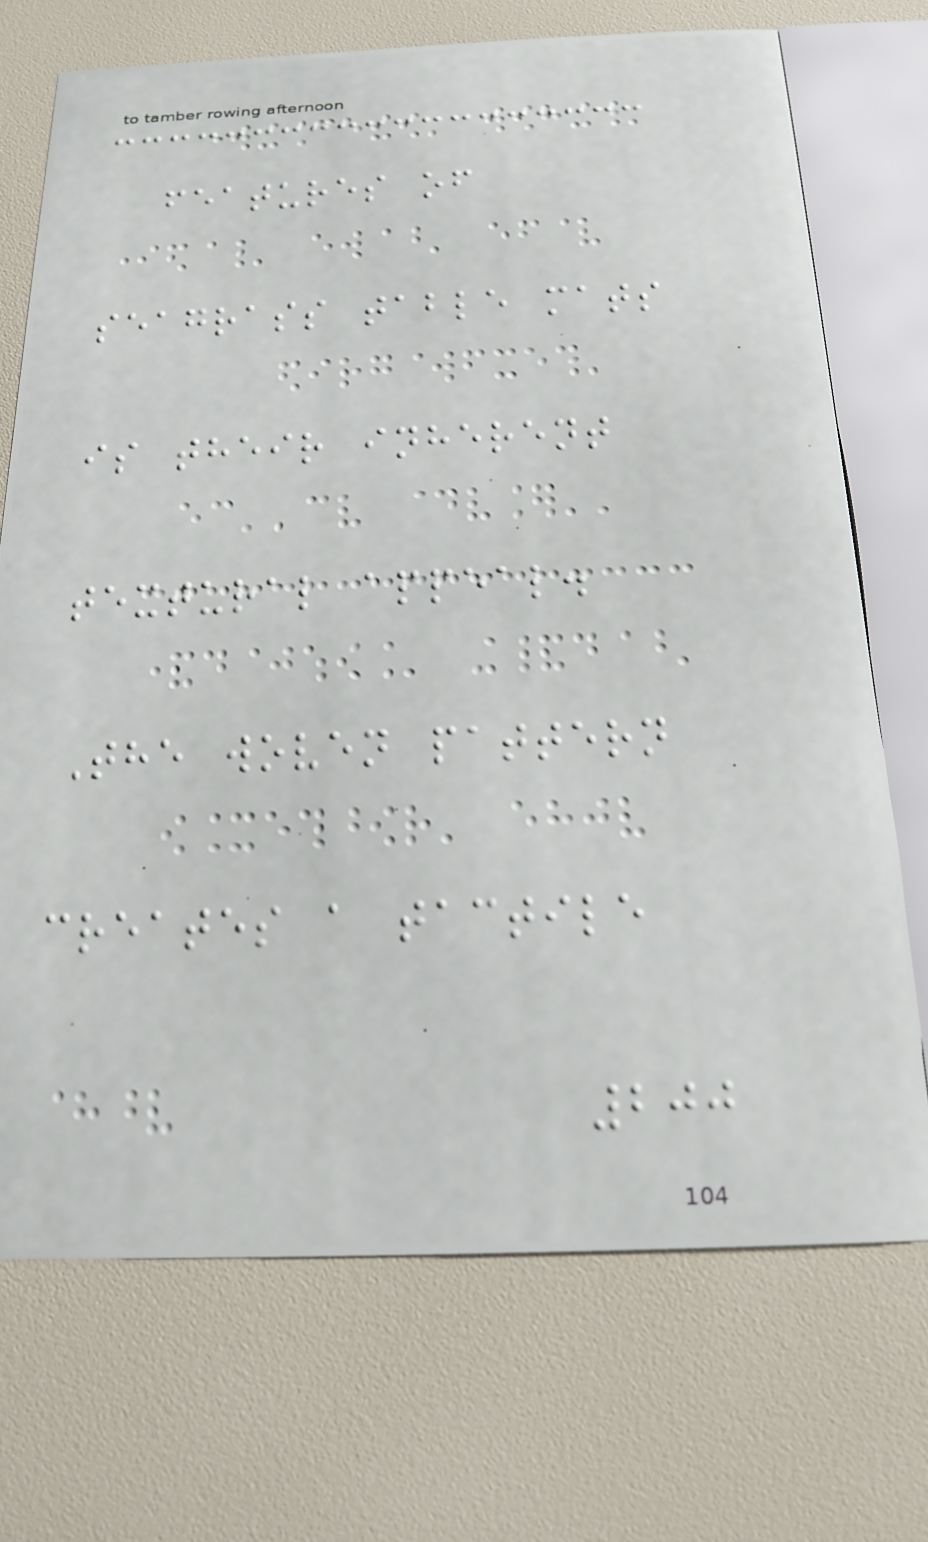features of
seagrass table mats
is their inherent
textural appeal.
The woven pattern
creates a tactile
200
